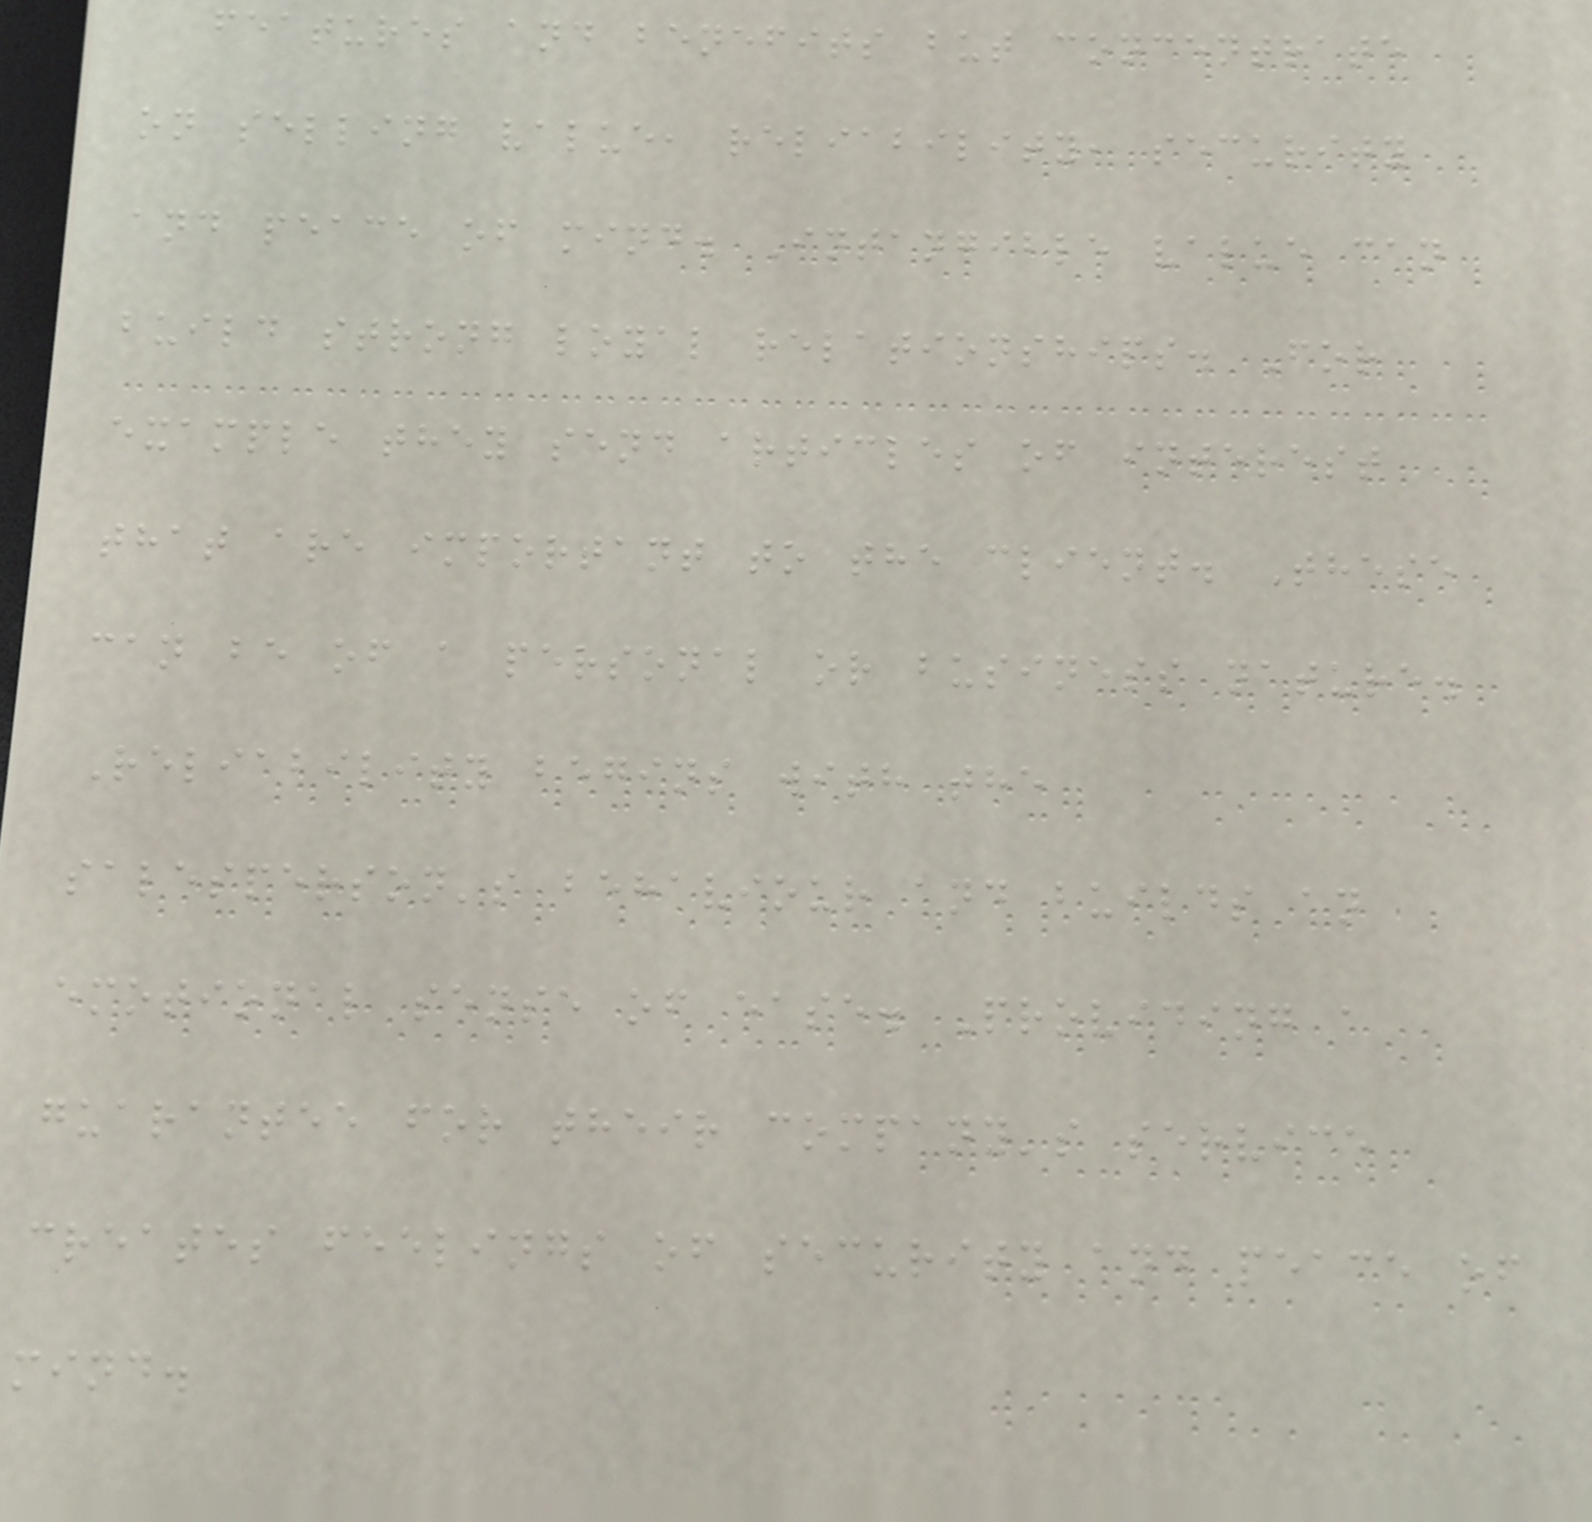features and benefits but concentrate
on selling value, reliability, security
and peace of mind. Intangible value can
build strong loyal relationships. For
example they send articles of interest
that are important to the client. These
can be of a personal or business nature.
Reliability begins with the
salesperson's behaviour and builds an
emotional sense of ease. Providing a
guarantee for their company's service
creates feelings of security and peace of
mind.
